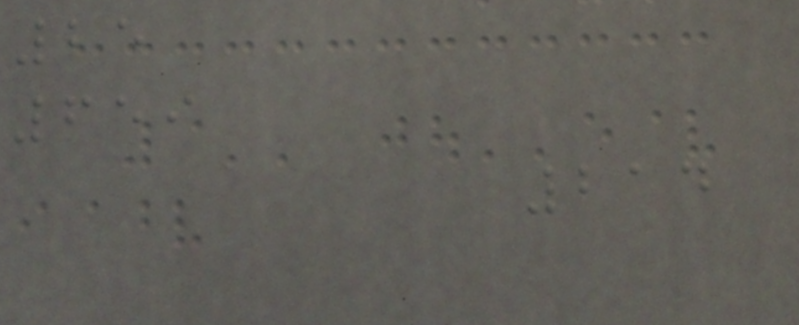25
659
214
